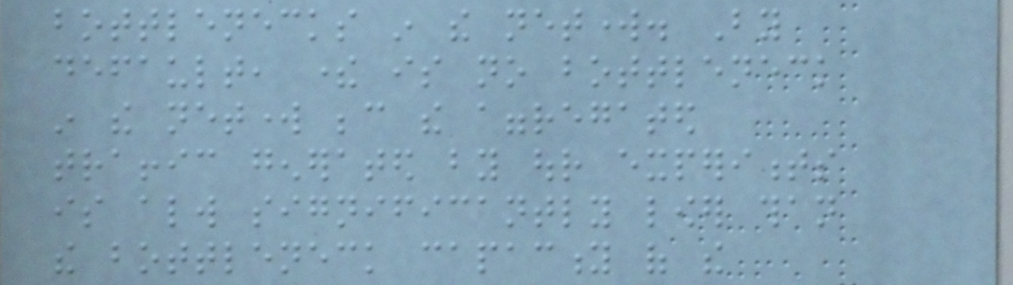bottlenecks in the network. By
default, there is no bottleneck
in the network because the aggregated
traffic generated by our experiments
is always significantly lower than
the bottleneck capacity of the
